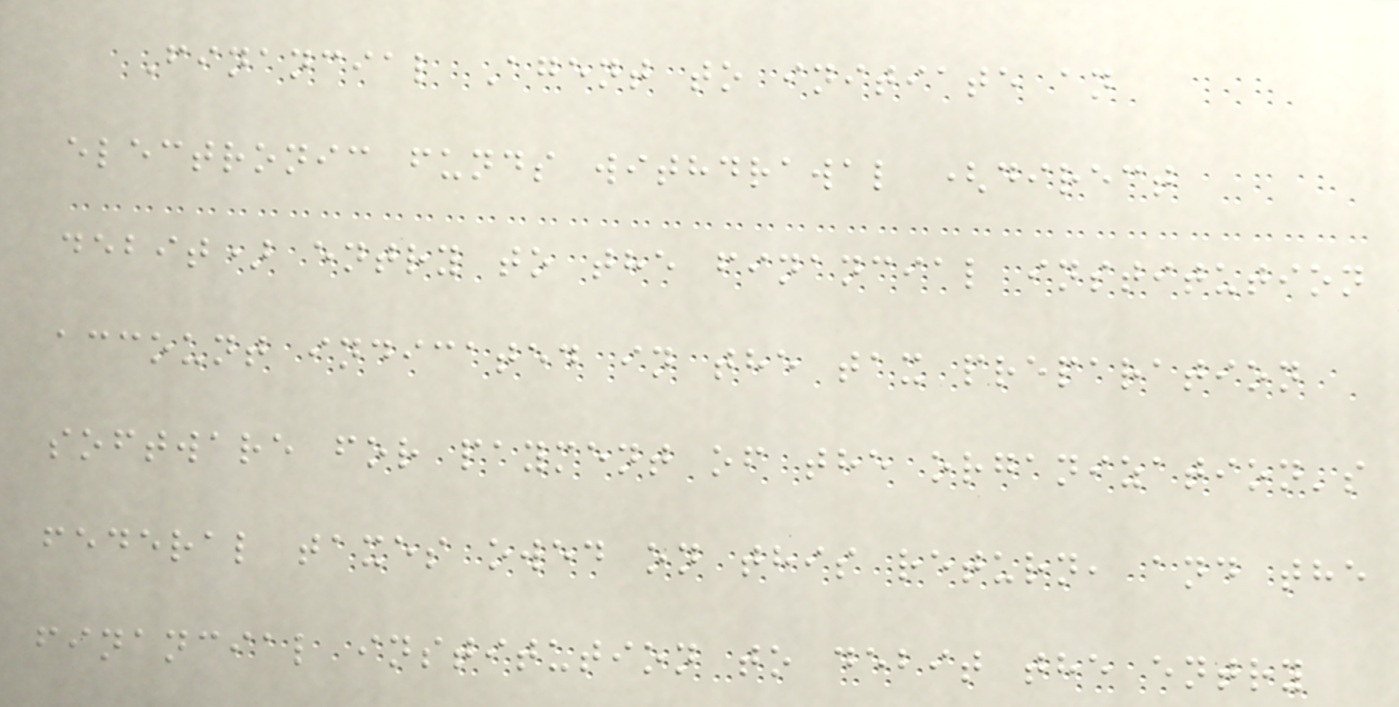Financial Agent to initiate an
electronic funds withdrawal (direct
debit) entry to the financial institution
account indicated in the tax preparation
software for payment of the organization's
federal taxes owed on this return, and the
financial institution to debit the entry
